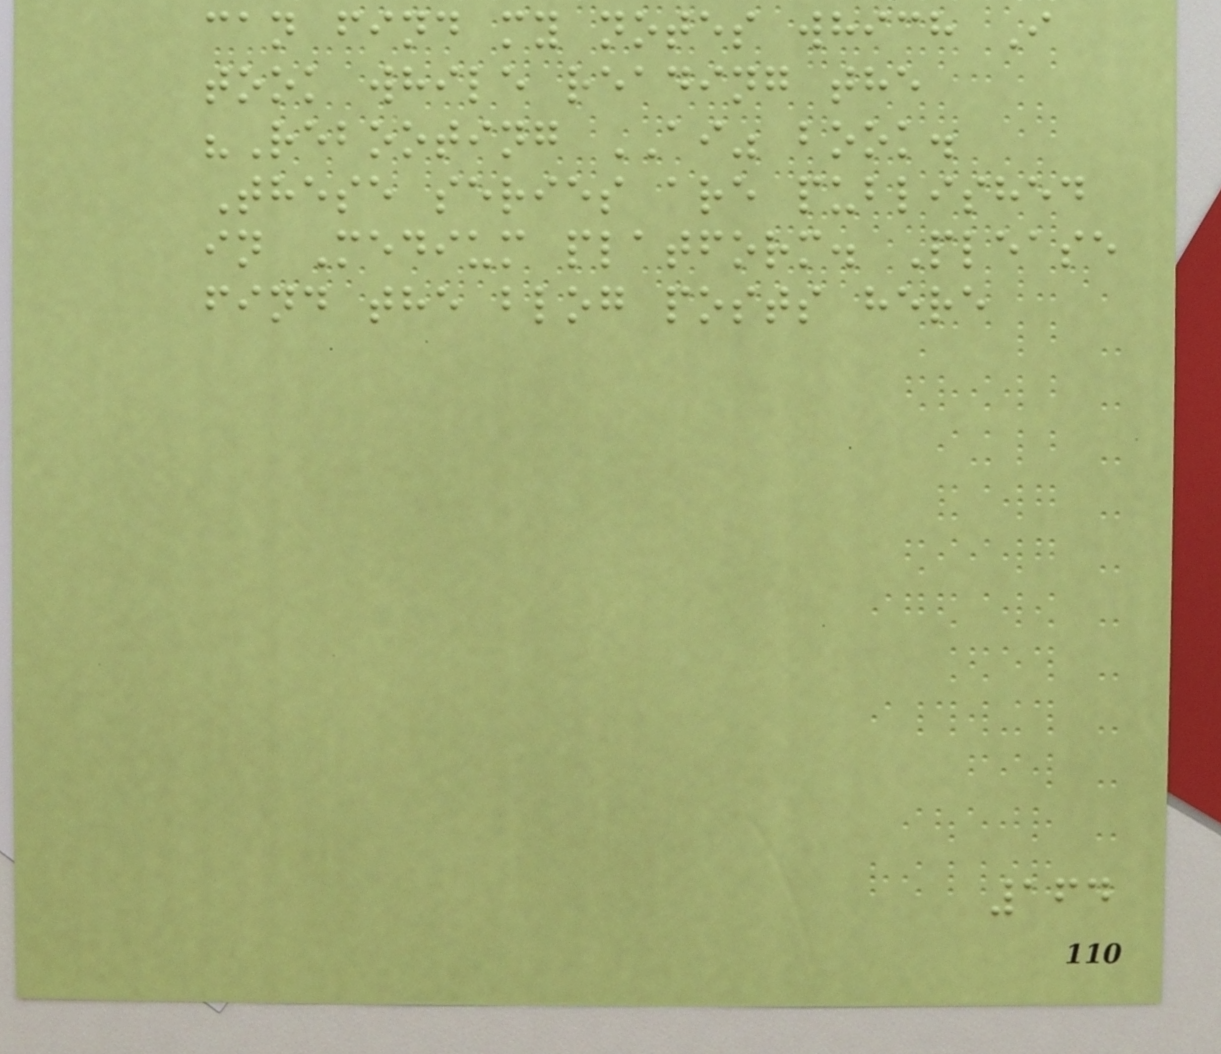can find my notes which I
took while reading the
"Rebooting AI" book.
These series are published
in Medium platform. Please
find the blog posts here
164
